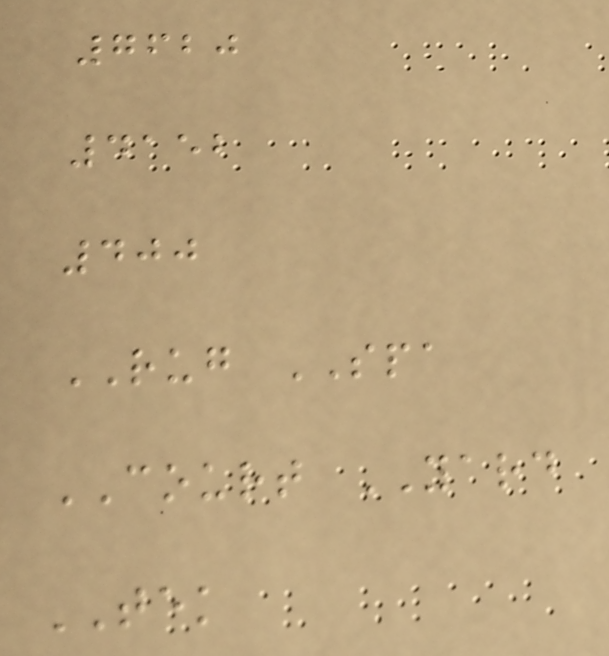7620
4152
400
RUG SPA
COURT YARD
TEK
